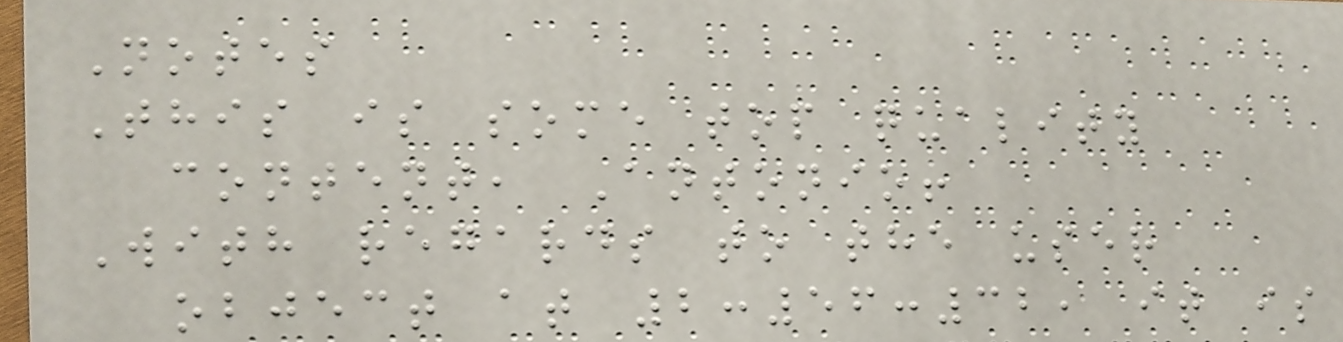Notes
This is some top quality
content, Antonio!
With regards to the user
object at 2:56:32, it is
